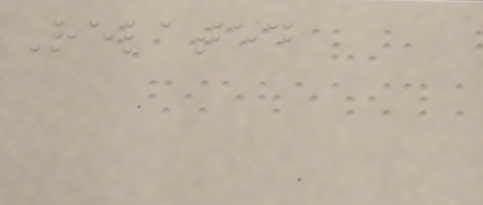Related
